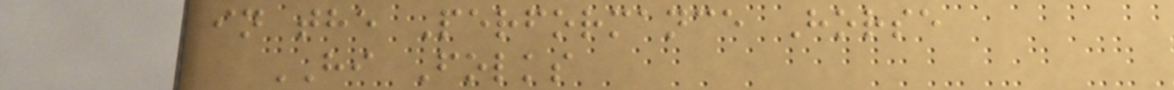in the Performance Horse
HI Folks
